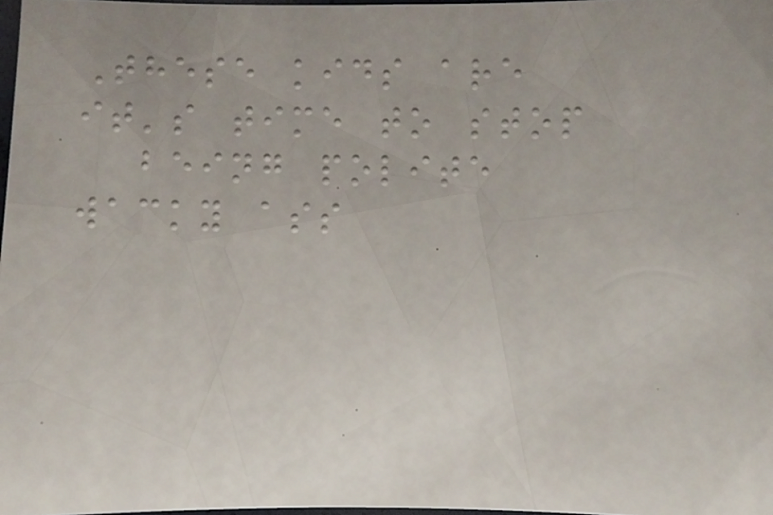These kids are
it's time to stop
being polite
wacky ass
